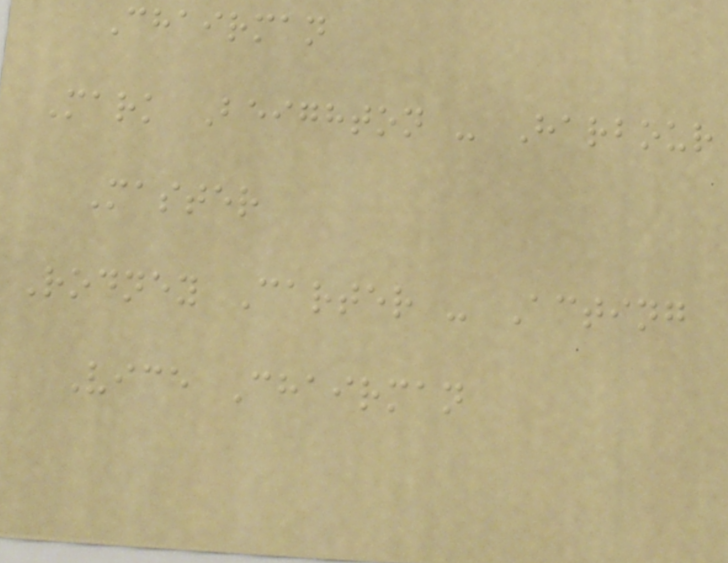Chairman
Mark Beighton - Harbour
Master
Rodney Carter - Acting
Vice Chairman
